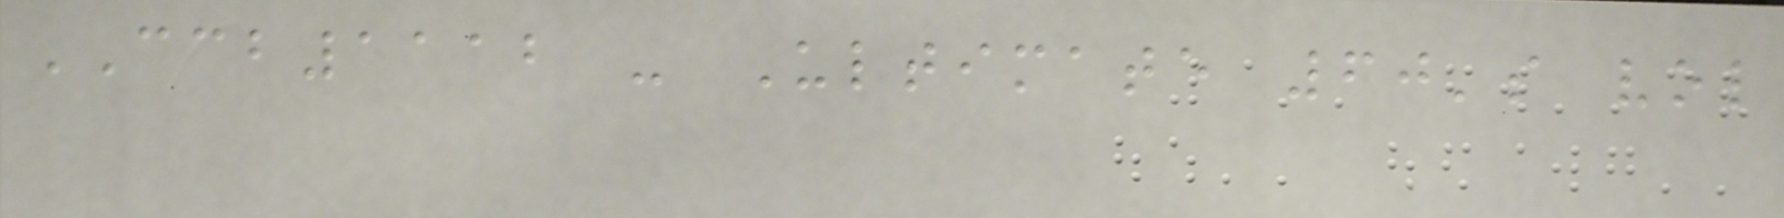CCB1112 - Ultimate 60's vol
